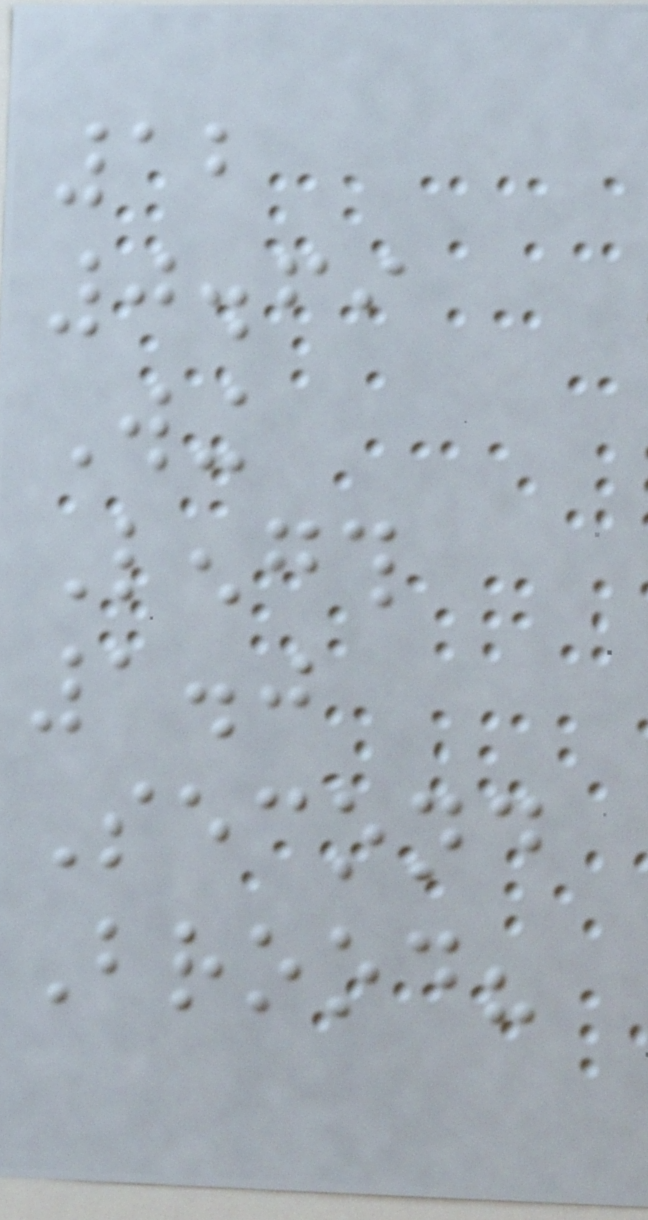12
0.69
Wing
Length
1.0
Second
Brood?
